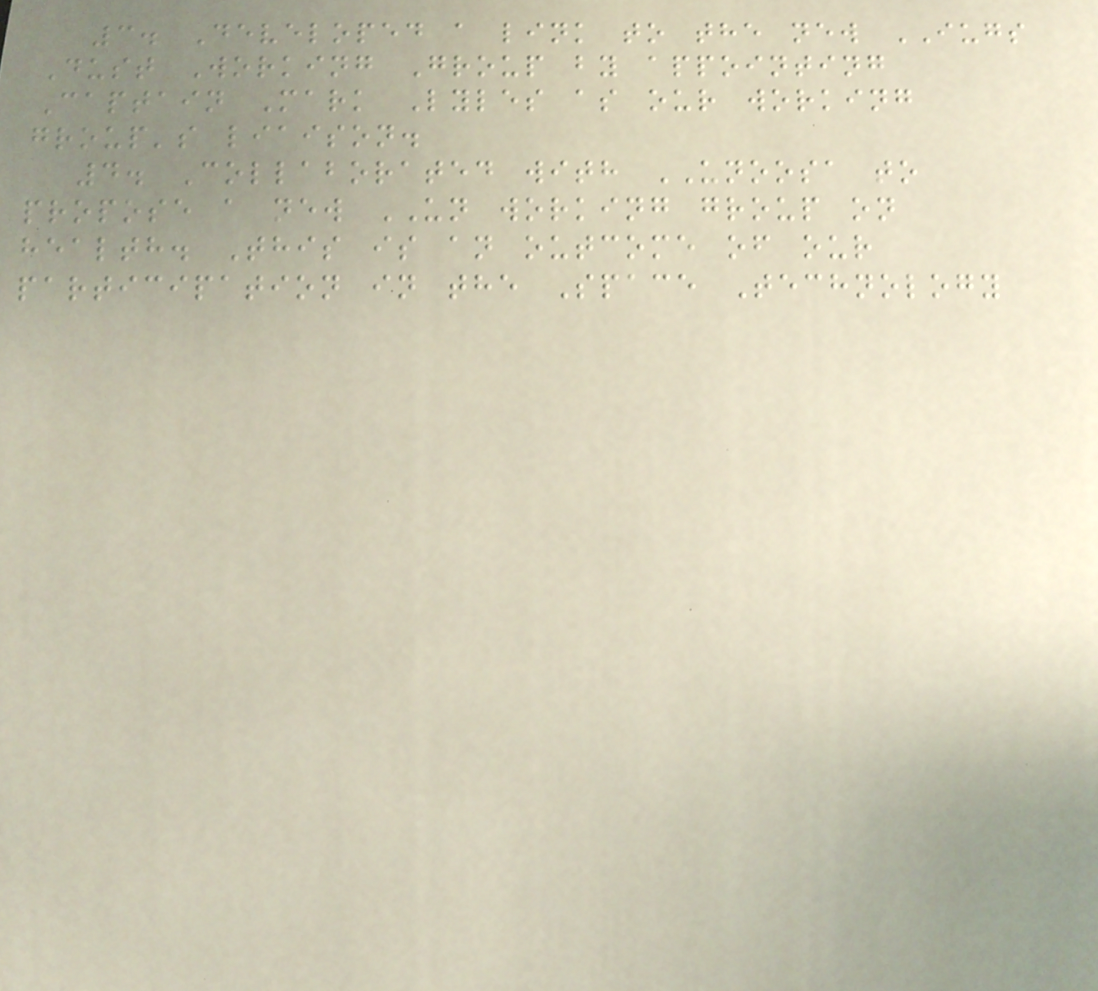3. Developed a link to the new IUGS
Dust Working Group by appointing
Captain Mark Lyles as our working
group's liaison.
4. Collaborated with UNOOSA to
propose a new UN working group on
health. This is an outcome of our
participation in the Space Technology
